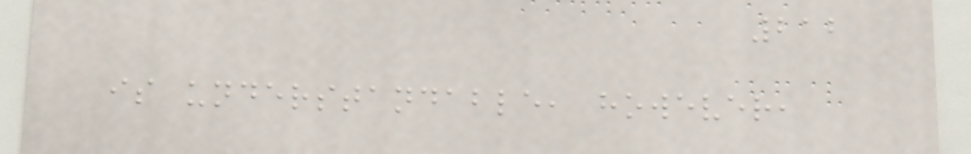212
is understandable, however,
